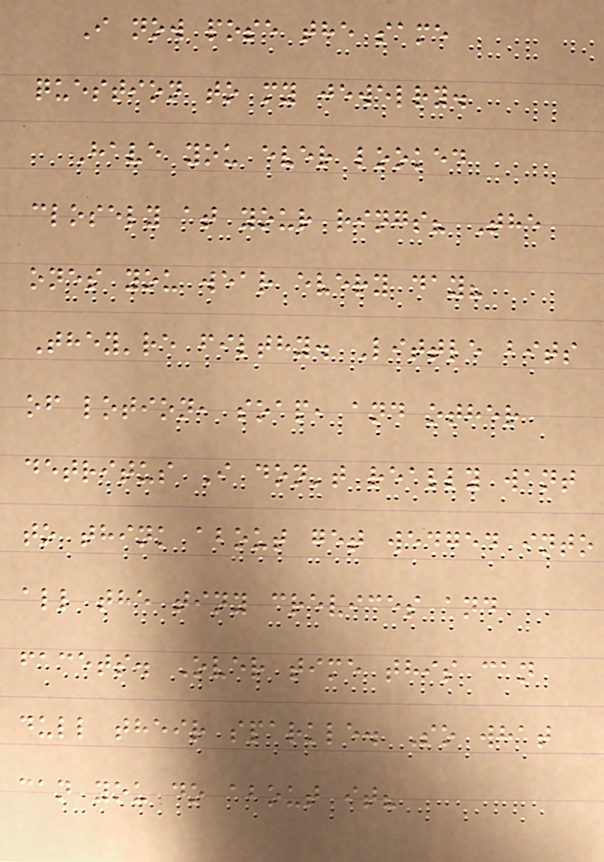I now pose the same
question to my jewelry.
Have you ever looked
closely at your rings? The
ones you wear every day?
They're filthy. Little bits
of lotion, soap, and other
detritus I don't really want
to think about get wedged into
all the tiny crevices and
facets. Over time this can
dull their sparkle. So what
can you do about it?
